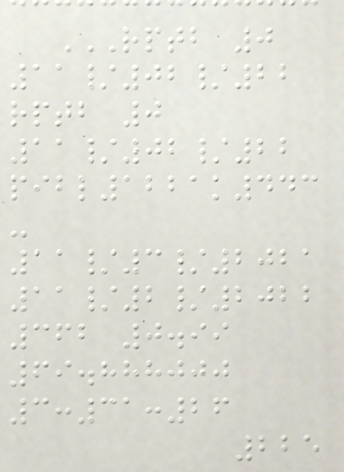RPTB 0
11/02/22
RPTB 0
11/02/22
PIBL1221K443
-
11/3/2021
11/2/2022
362 0.99
69.888000
3:31:26
225
